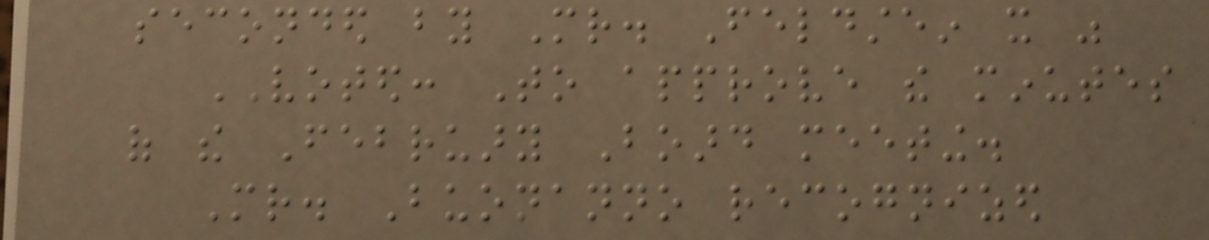seconded by Mr. Feldstein it was
VOTED: To approve the minutes
of the February Board meeting.
Mr. Buonanno recognized
